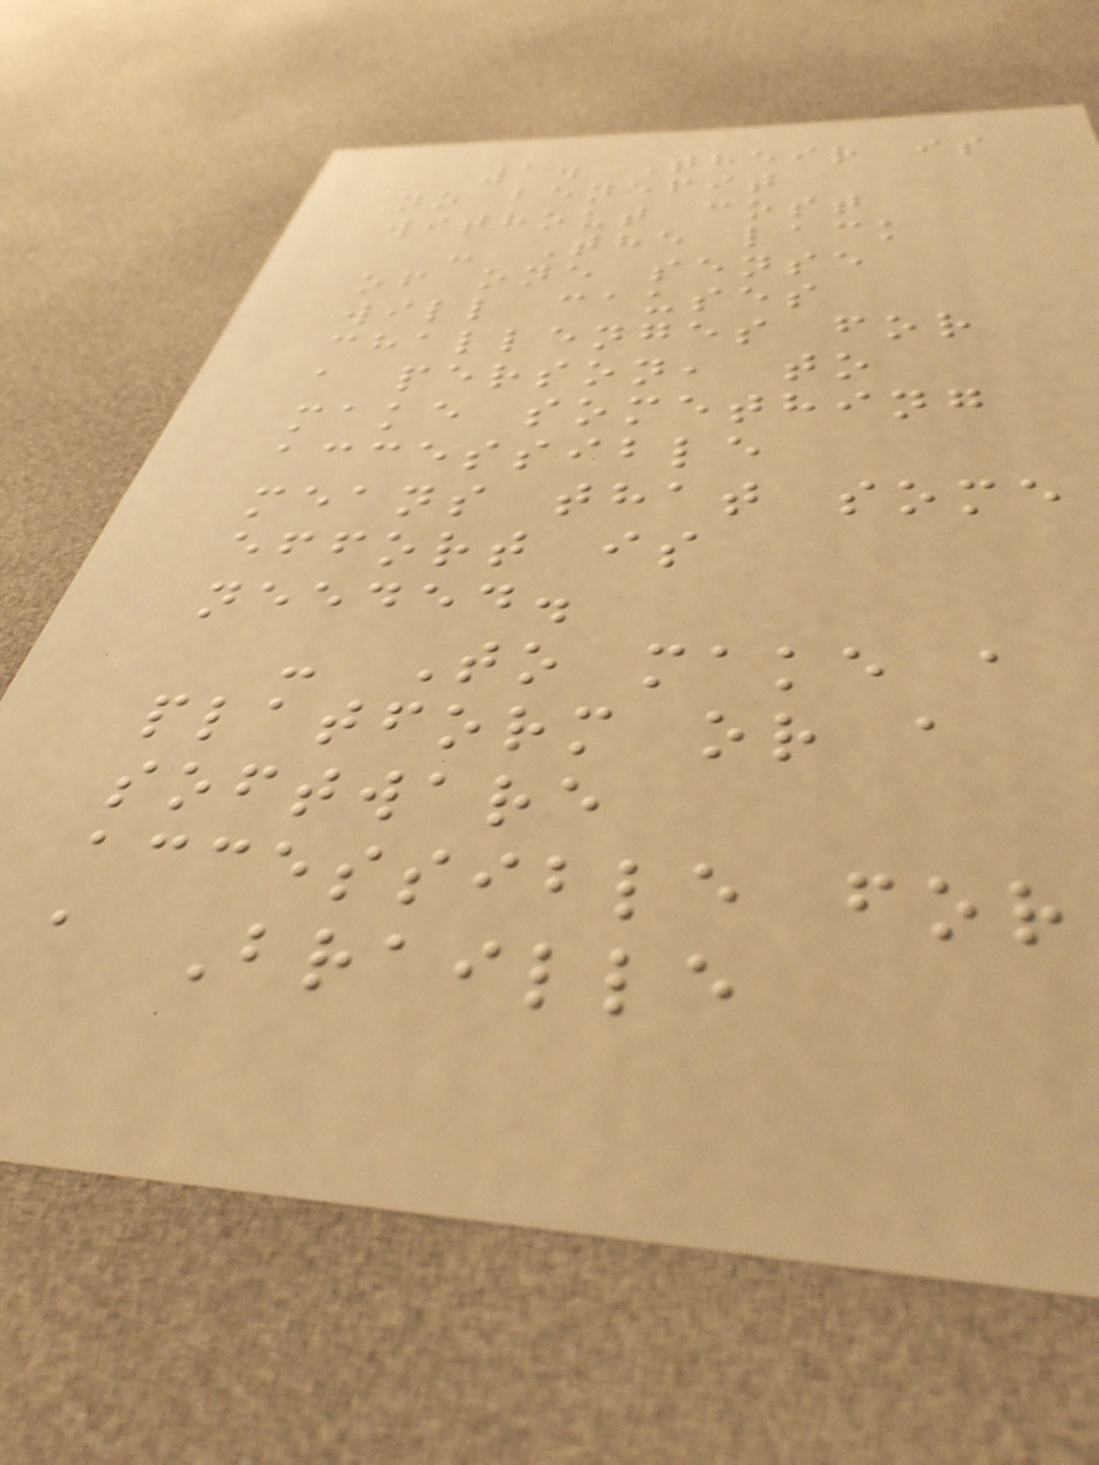1. Their is
no benefit
without cost
- The lack
of one sense
will causes
challenges for
a person, to
make something
accessible
means that some
effort is
needed.
- To make a
platform or a
software
accessible for
a Braille
